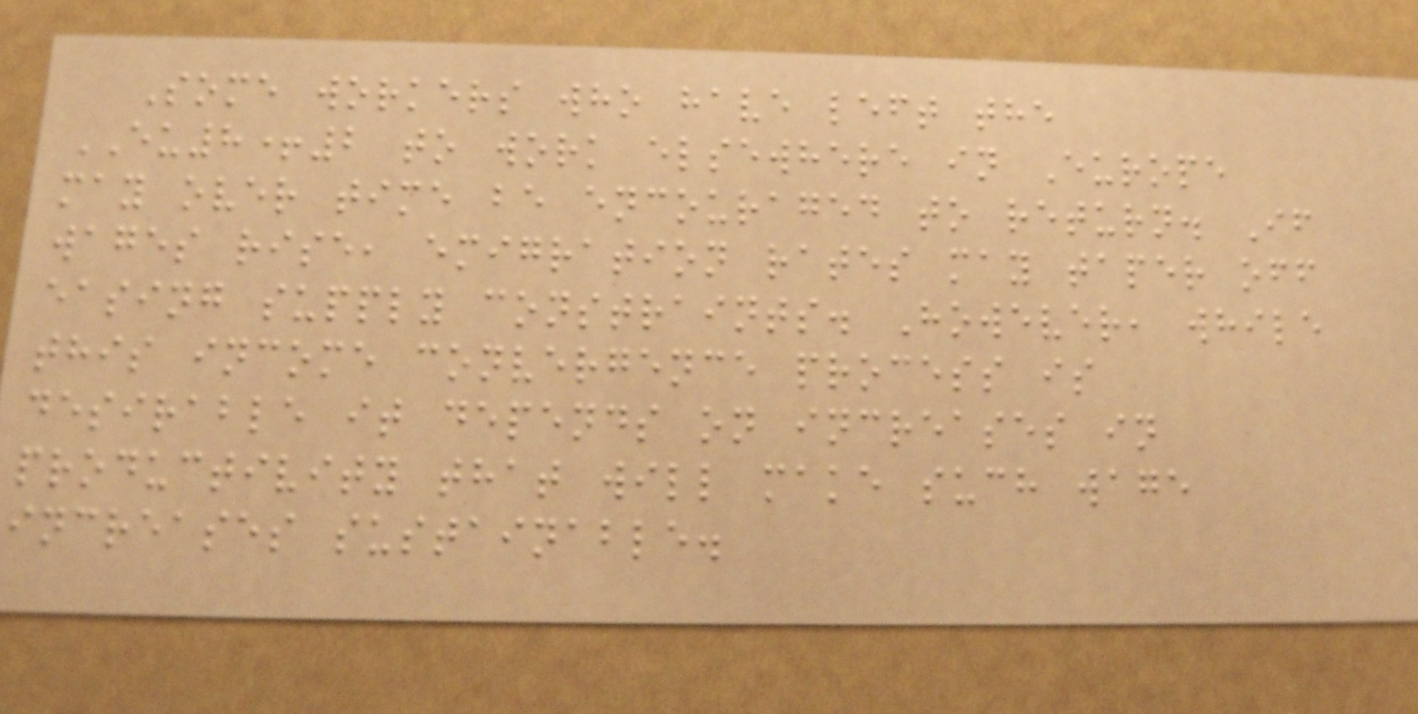Some workers who have left the
EU8+2 to work elsewhere in Europe
may over time be encouraged to return. If
wages rise, emigration rates may taper off
easing supply constraints. However, while
this income convergence process is
desirable it depends on increases in
productivity that will make such wage
increases sustainable.
